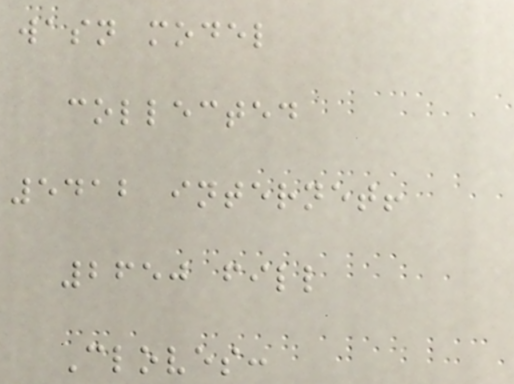wasn model
collected
5412 internet!
2650 fill
Cloves:
